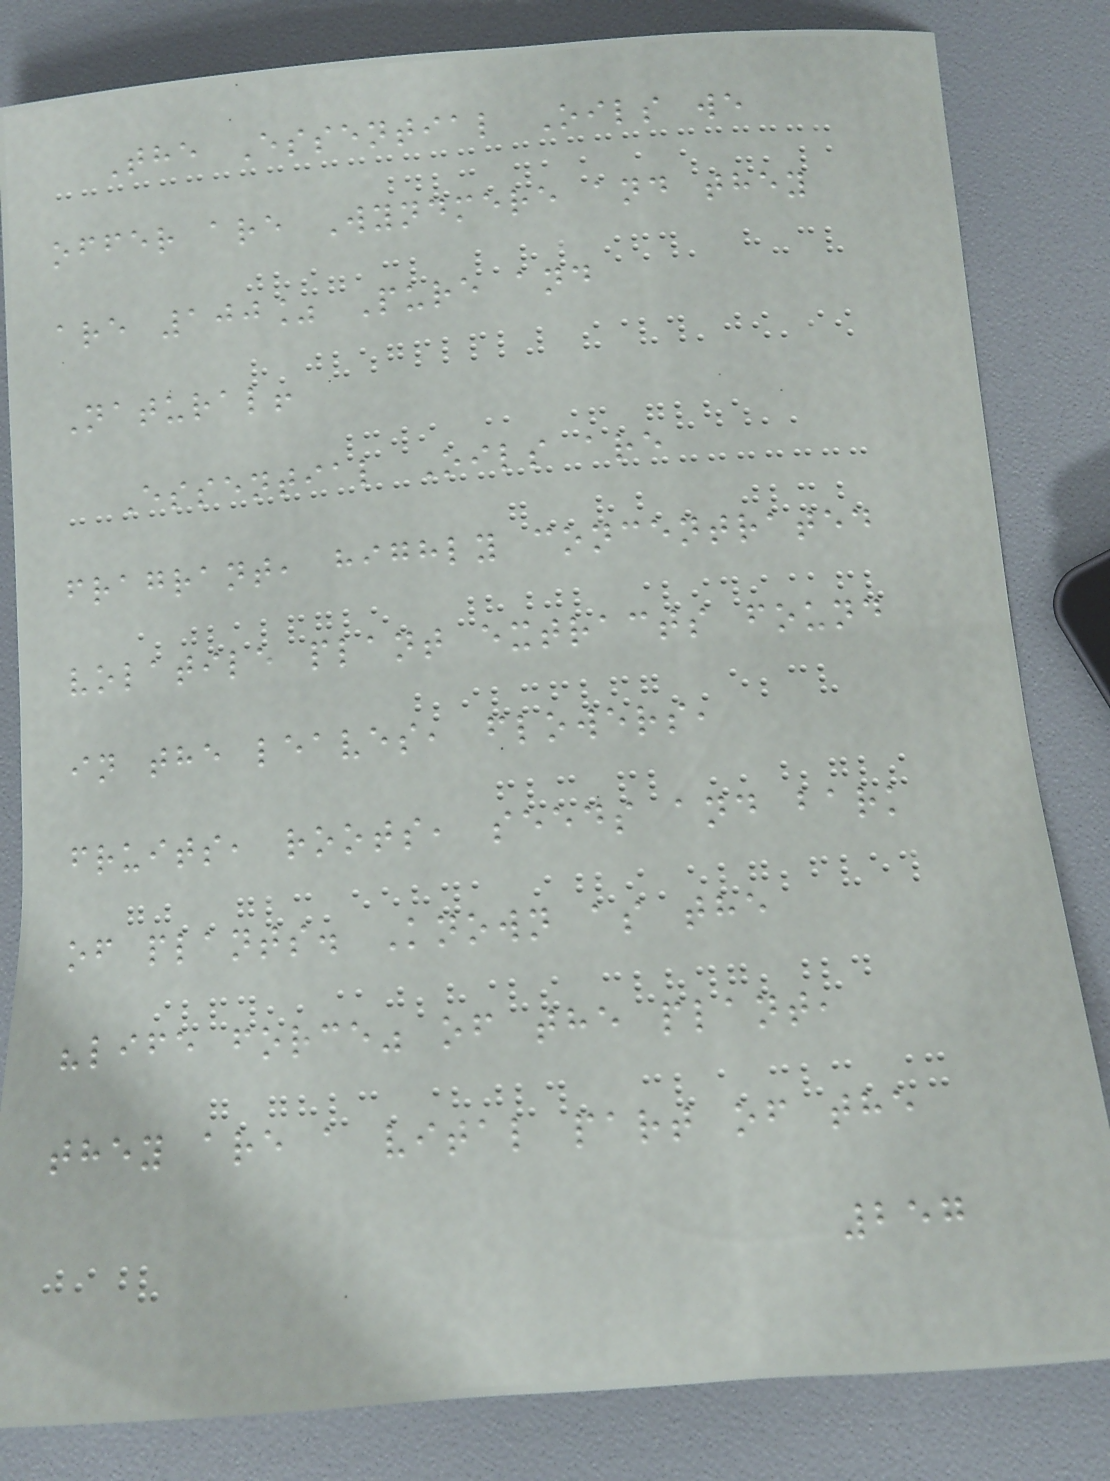The Essential Oils we
offer are Wyndmere and they
are 100% Pure and
Natural!
Essential Oils are
fragrant, highly concentrated
volatile plant extracts found
in the leaves, flowers,
fruits, roots, seeds and bark
of plants. Known as the
"life force" of the plant,
they are a vital part of the
257
